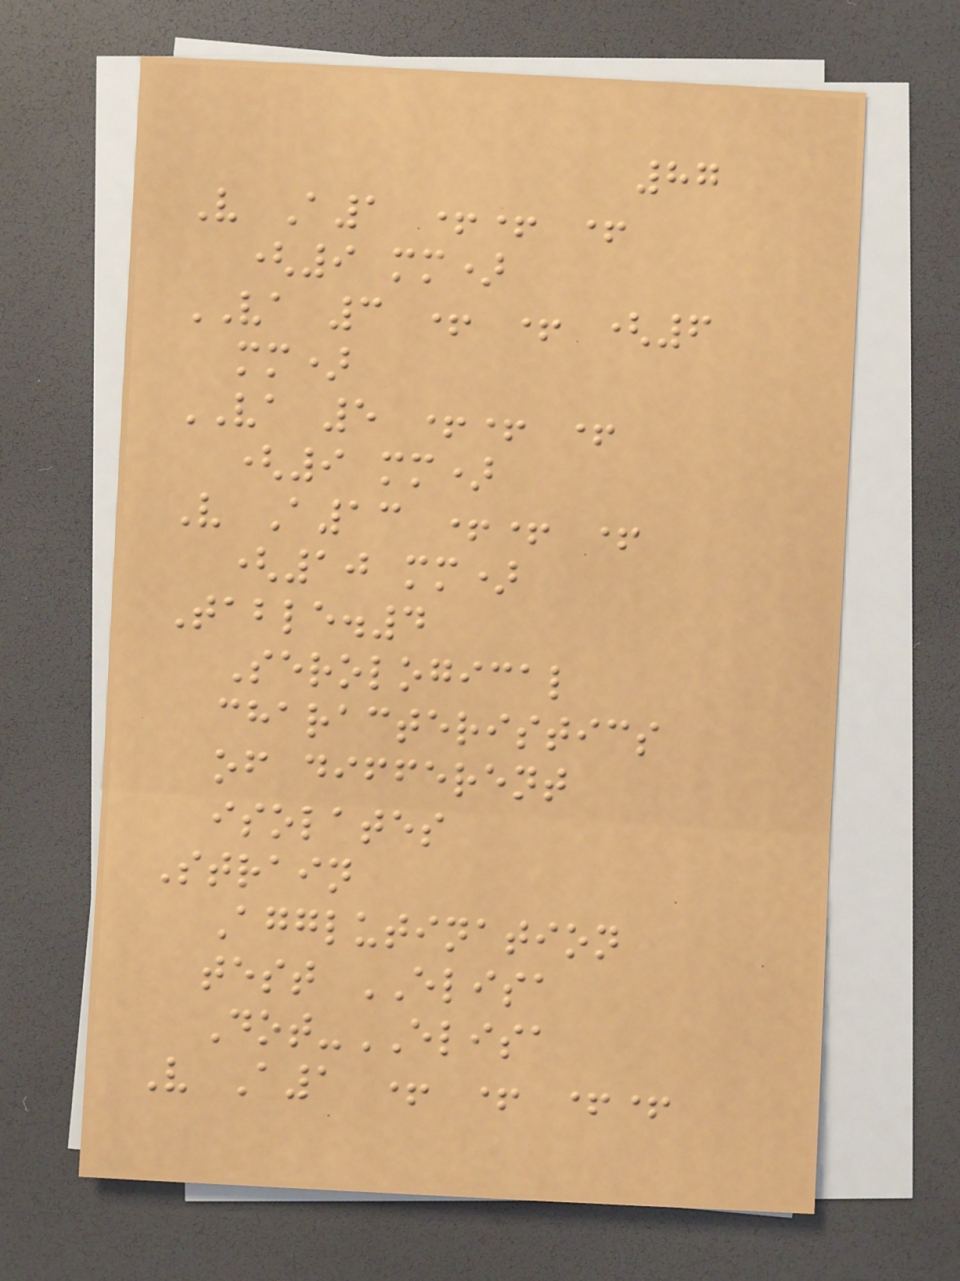87
V A1 ++ +
(9 mm)
VA 3 + + (6
mm)
VA 5 ++ +
(9 mm)
V A13 ++ +
(10 mm)
Table.4
Serological
characteristics
of different
isolates
Strain
Agglutination
test ELISA
Dot-ELISA
V A1 + + ++
